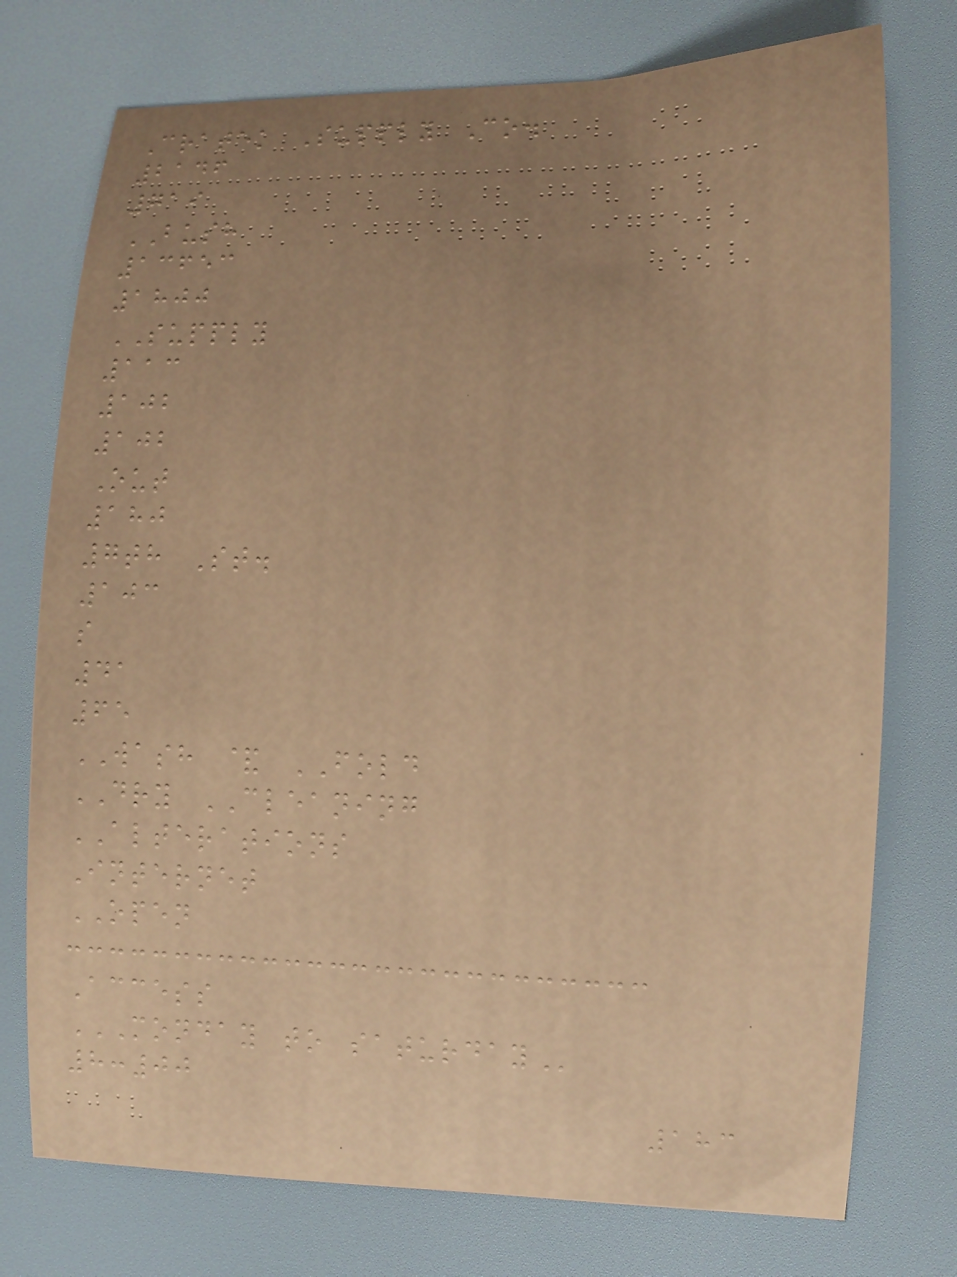Cratek Supply Co.
2146
719
BUSH
13653
1800
SUPPLY
113
102
102
Out
180
7th St.
103
s
41
65
WASH & FOLD
DRY CLEANING
ALTERATIONS
Internet
OPEN
Access
MONDAY TO SATURDAY
8:00
183
